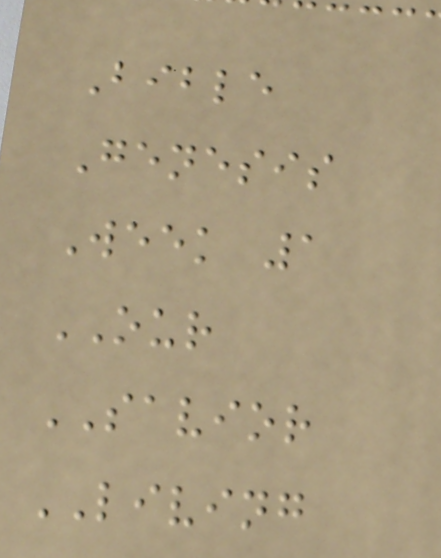Bible
Genesis
Week 1
OUR
SAVIOR
LIVING
